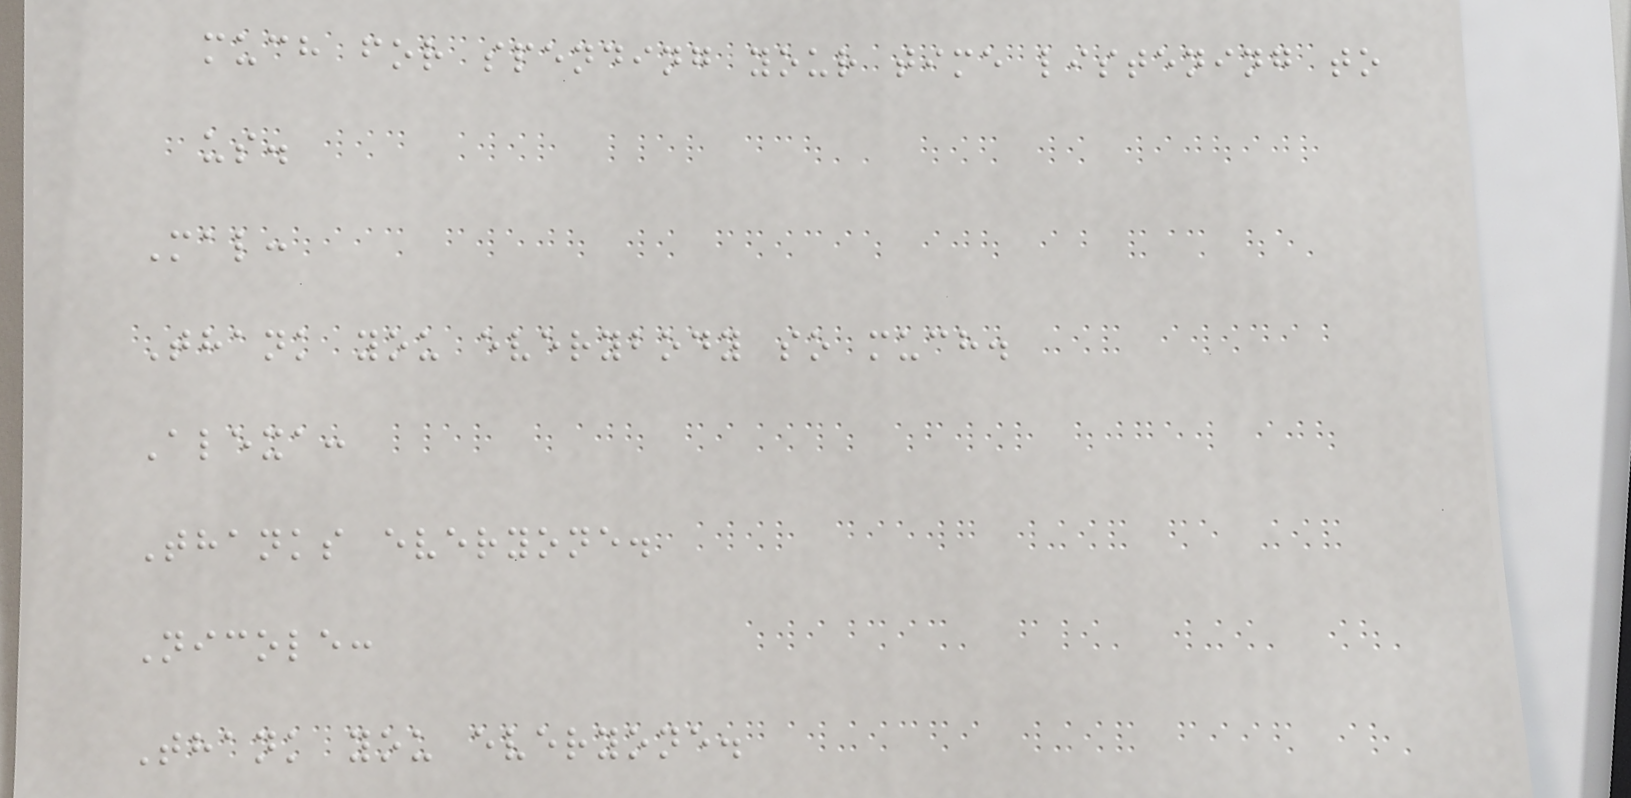much for spending your time listening to
us.
Mal:
Thank you everybody so much.
Alexa:
Thanks everyone.
Nicole:
Thank you everyone.
